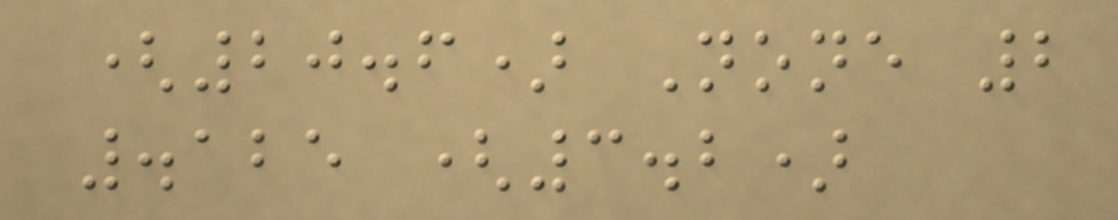(20.6) None 2
.125 (3.2)
